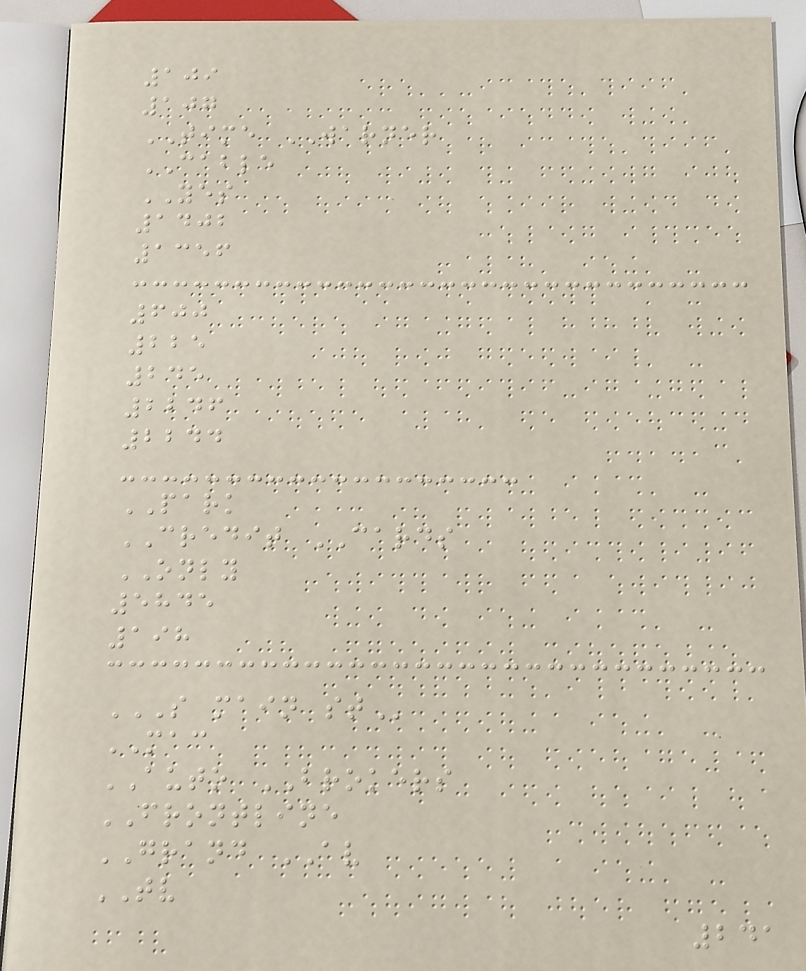109
107
TIME WARNER
CABLE
YES
1402
1356
600
225
245
2246
2244
PARK
CREDIT CARDS
ONLY
5845
198
S MAIN ST
MAC
AUTO BROKERS
FRONTLINE
GRAND AV
TV
241
